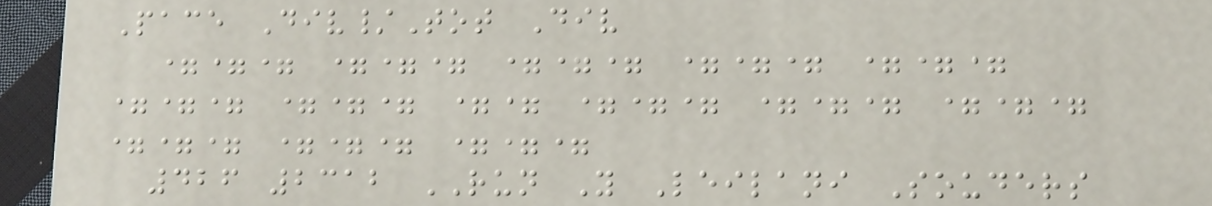Pace Div/Tot Div
=== === === === ===
=== === == === === ===
=== === ===
426 2312 RUN Y Leilani Souders
